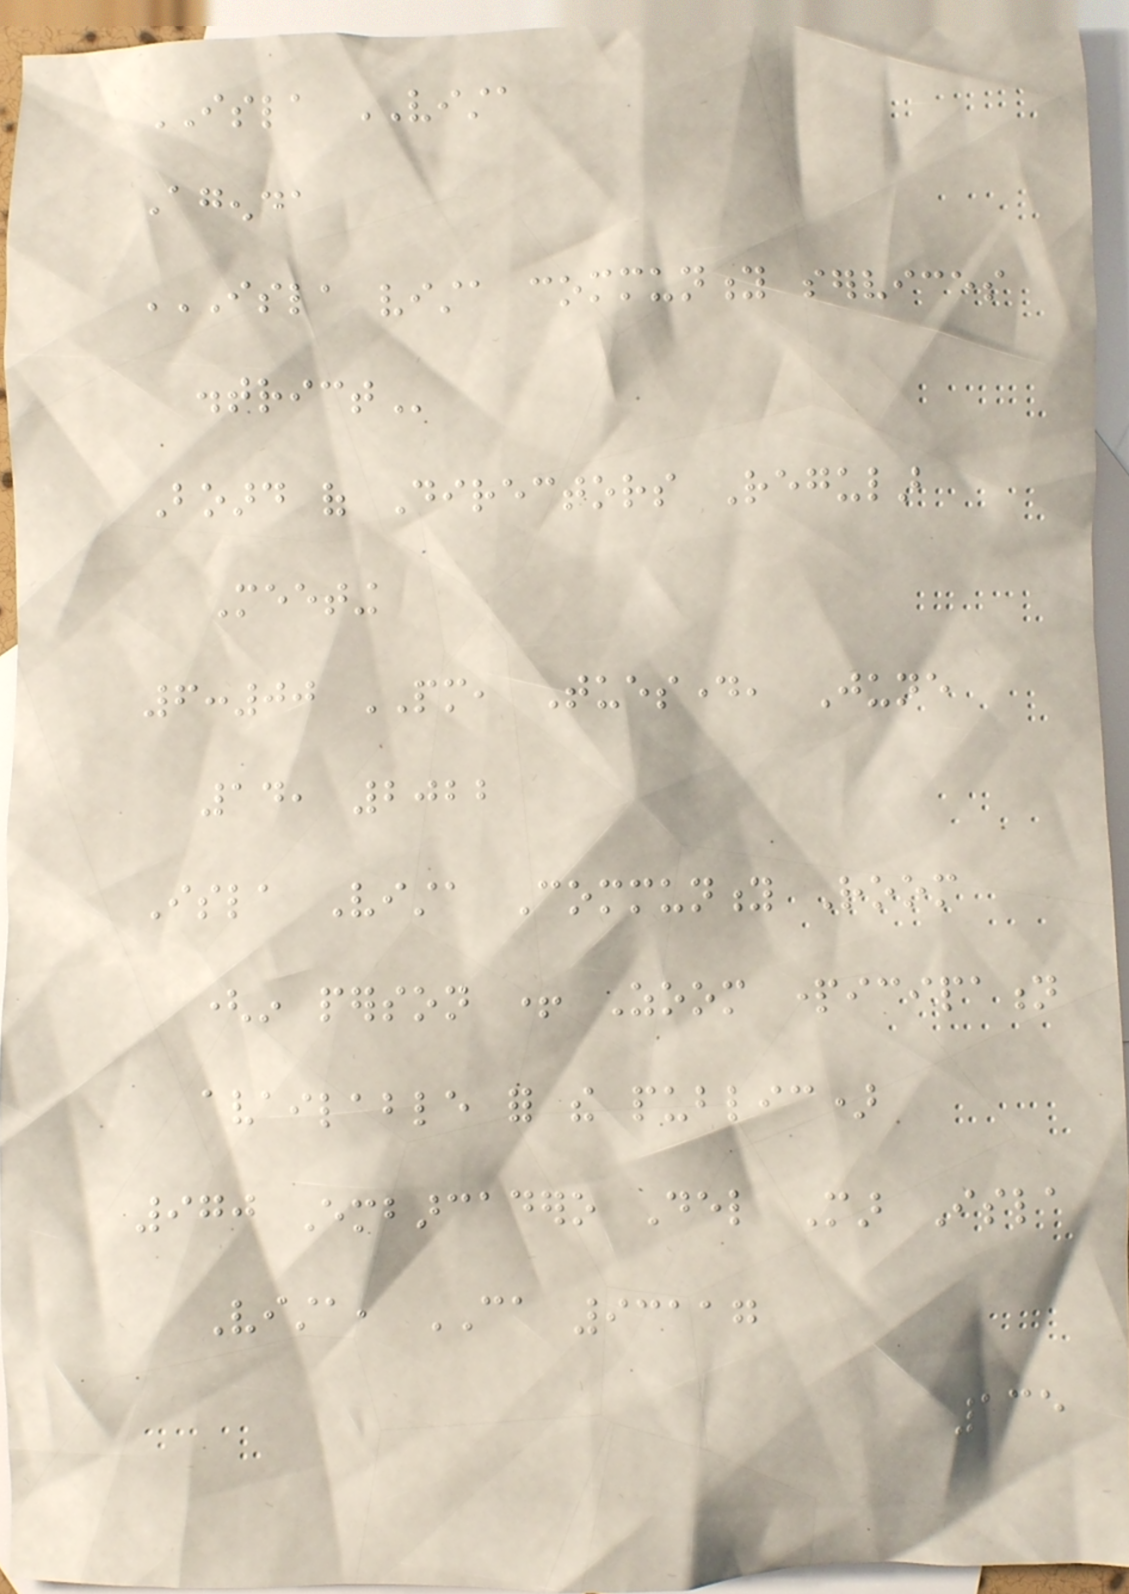ISLA VISTA
Agenda
ISLA VISTA COMMUNITY SERVICES
DISTRICT
Board of Directors Regular
Meeting
6:00 PM, Tuesday, June
14, 2022
Isla Vista Community Room
(in person + Zoom participation
available for the public)
970 Embarcadero Del Mar Isla
Vista, CA 93117
135
